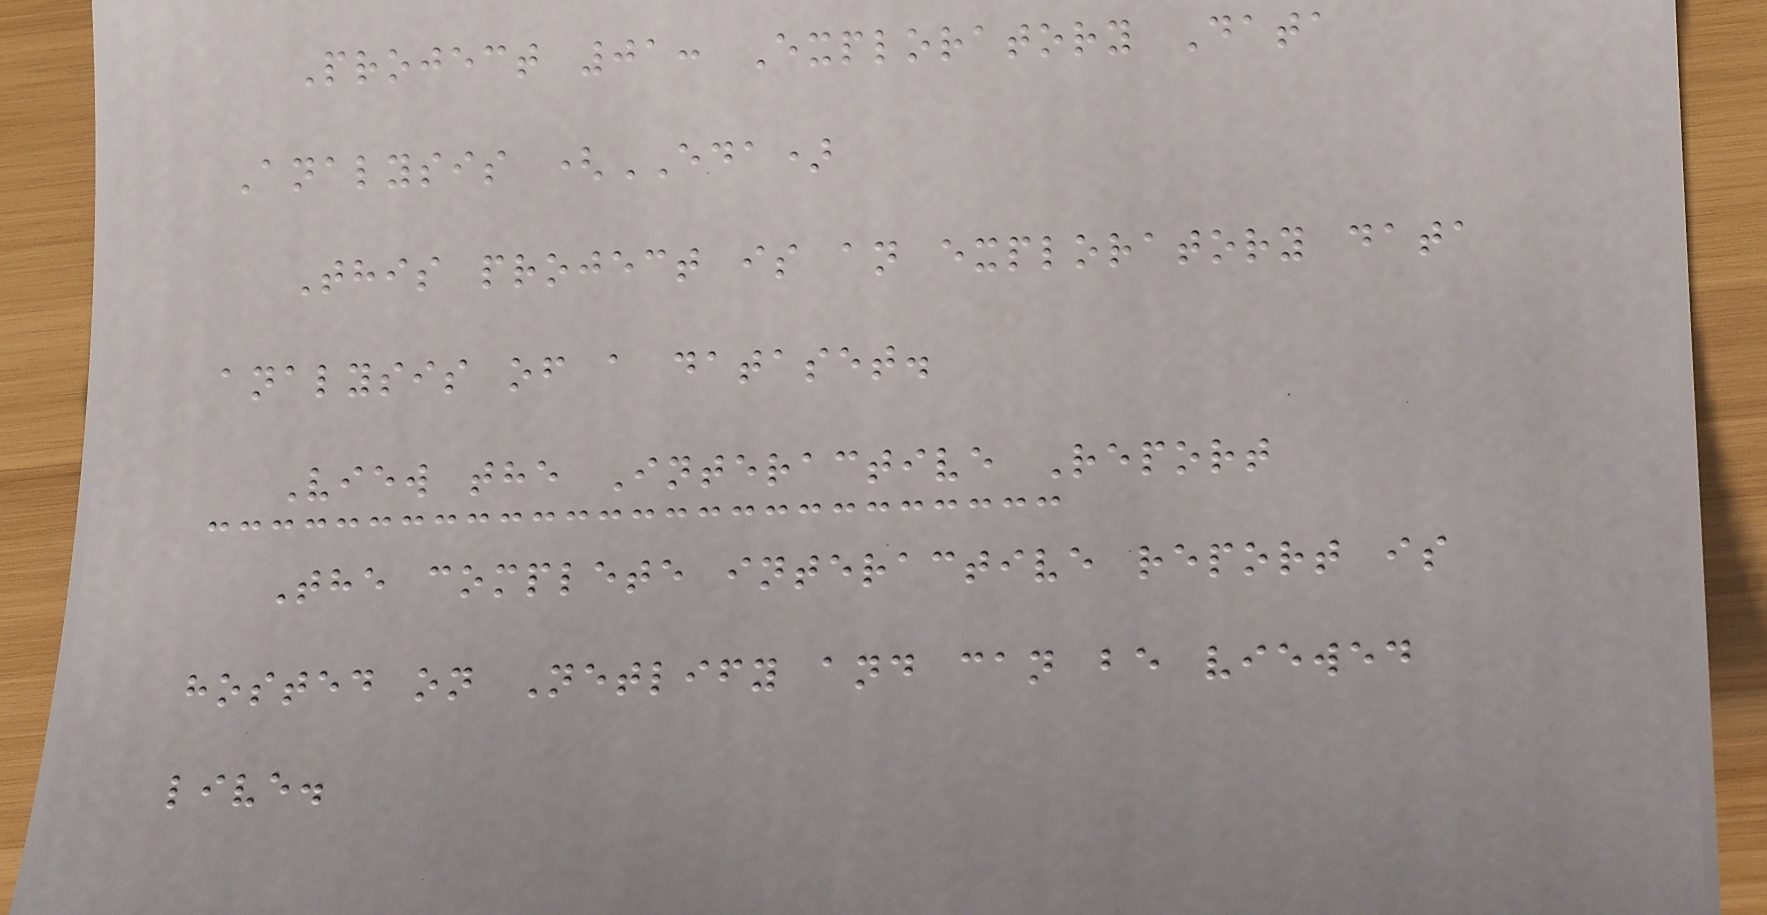Project 01: Exploratory Data
Analysis (EDA)
This project is an exploratory data
analysis of a dataset.
View the Interactive Report
The complete interactive report is
hosted on Netlify and can be viewed
live.
